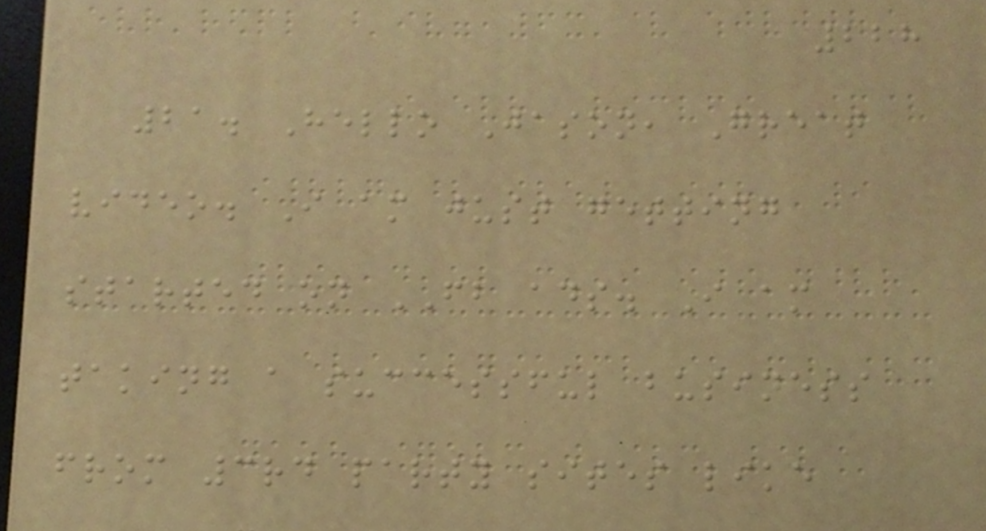228
21. Hello Jason, Great
video. I am just getting
started on FB ads. I am
taking a successful business
from 3rd party sites like
